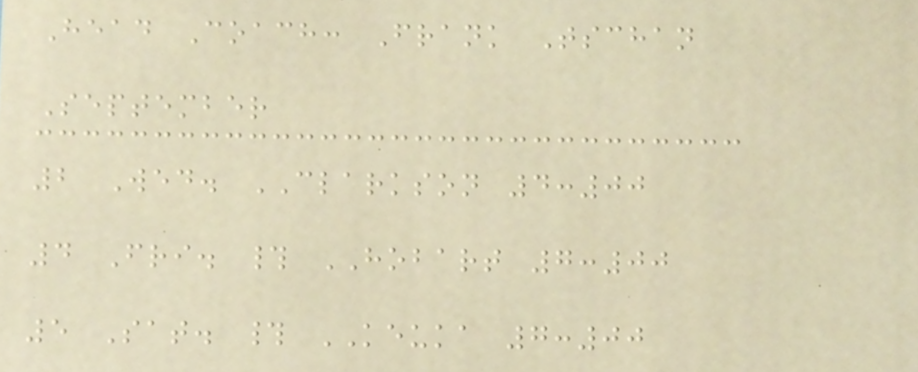Head Coach: Frank Tschan
September
2 Wed. CLARKSON 4:00
4 Fri. # HOBART 7:00
5 Sat. # KEUKA 7:00
